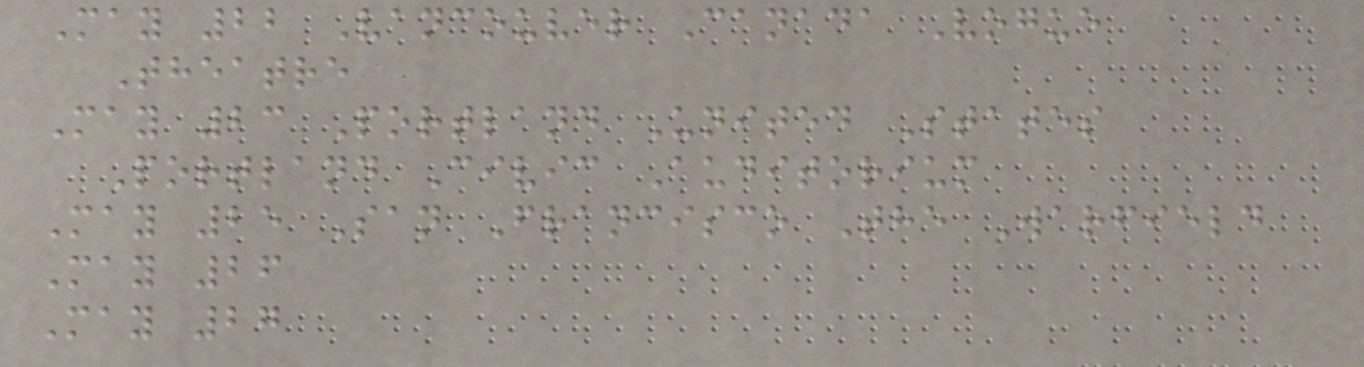May 22 Vancouver Canada Vogue
Theatre
May 23 Portland United States
Portland Civic Auditorium
May 25 San Francisco The Warfield
May 26
May 27
